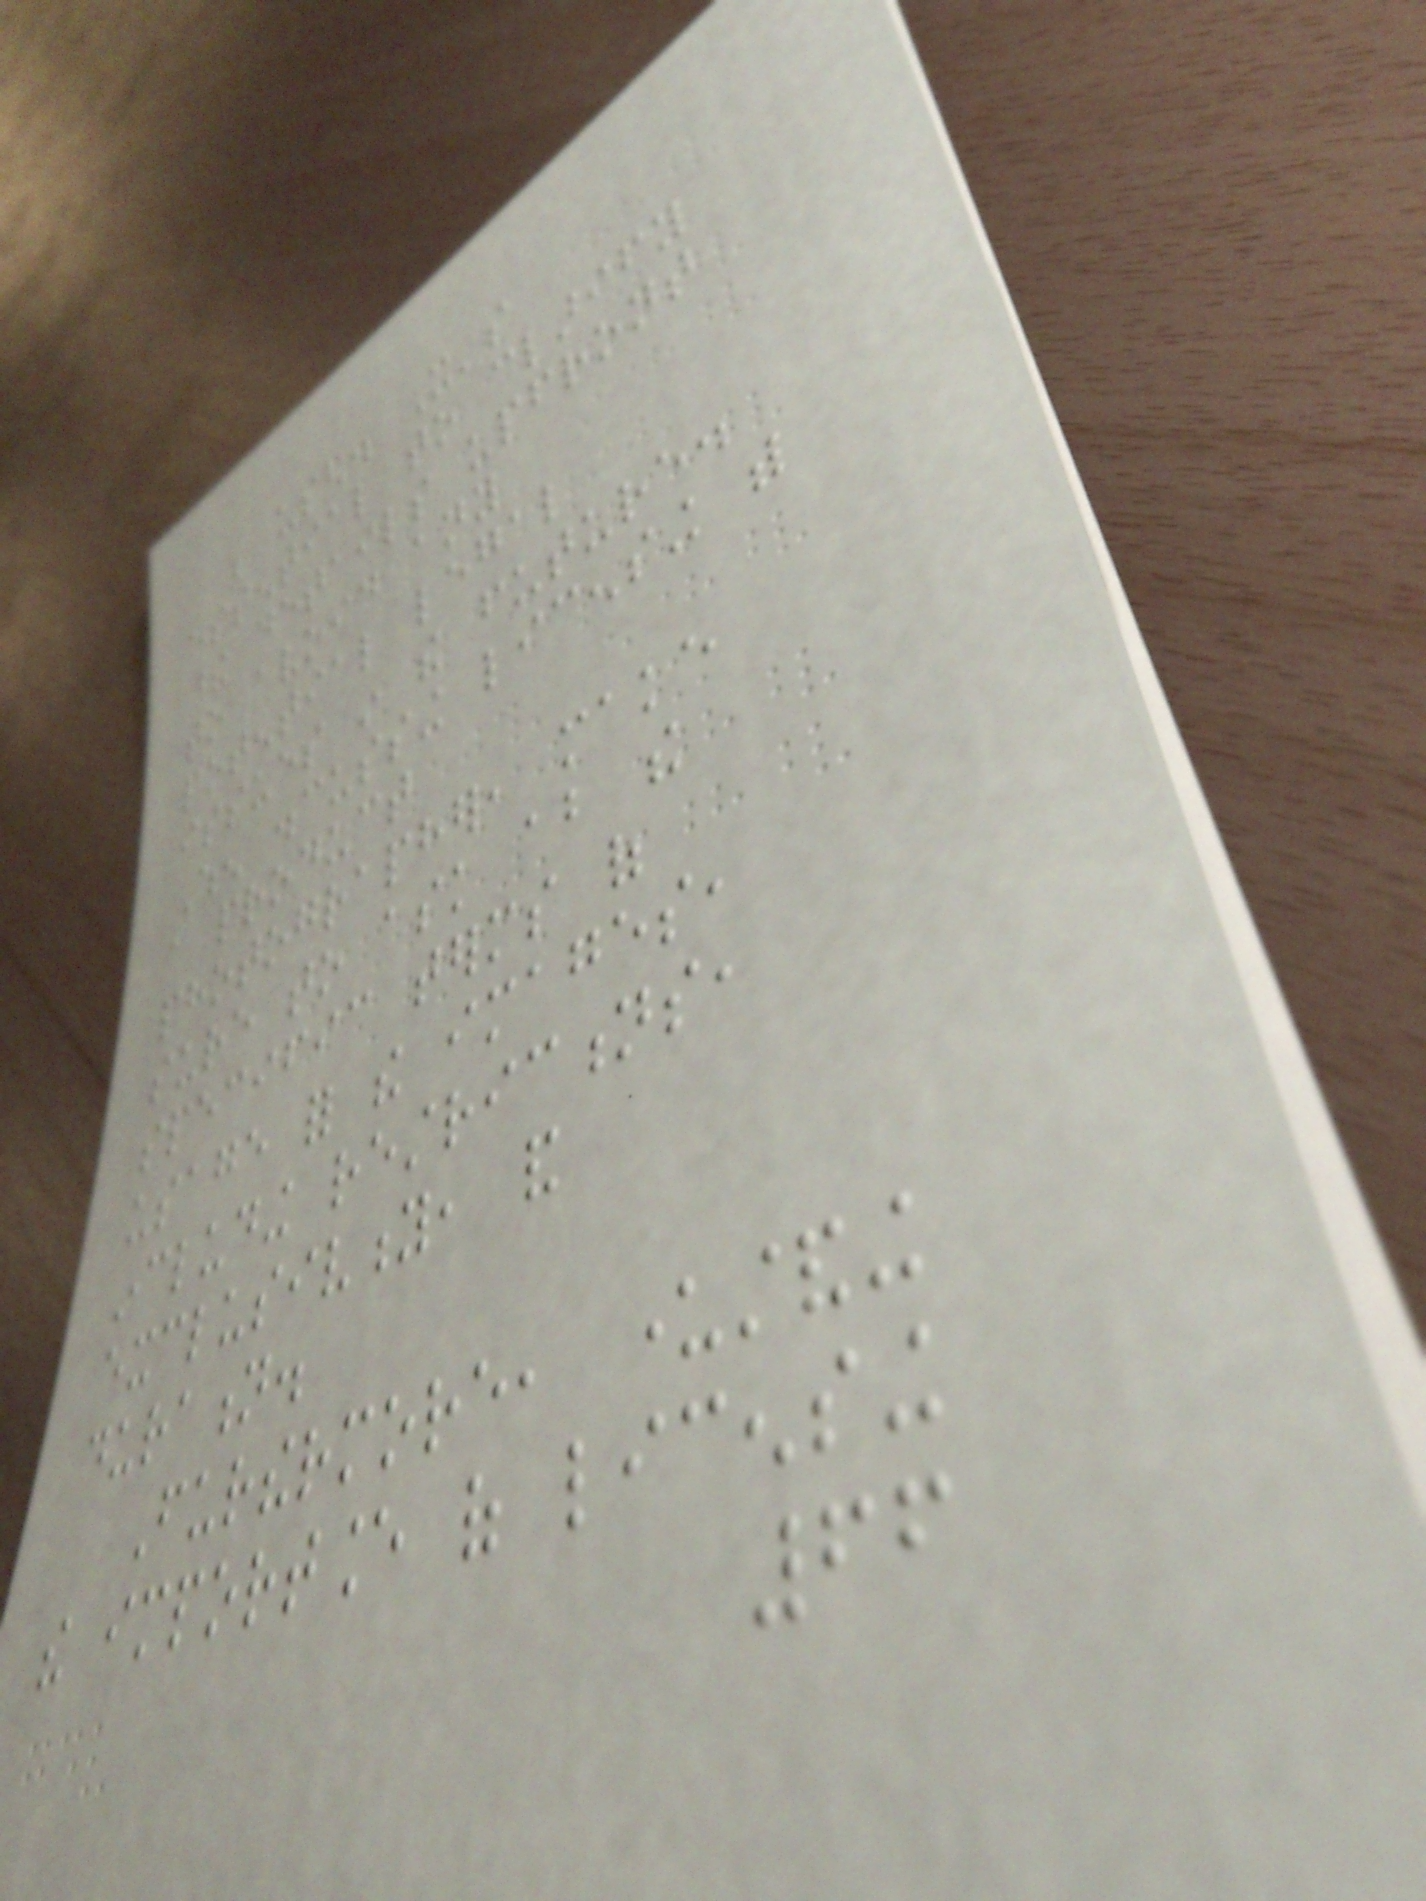be used. It's
essential to clarify
these details upfront
to avoid any
potential legal
issues in the future.
When discussing licensing with
a product
photographer, make
sure to ask about the
specific terms of
usage for the images,
including restrictions,
exclusivity, and
duration.
Furthermore, understanding
the importance of licensing
66
